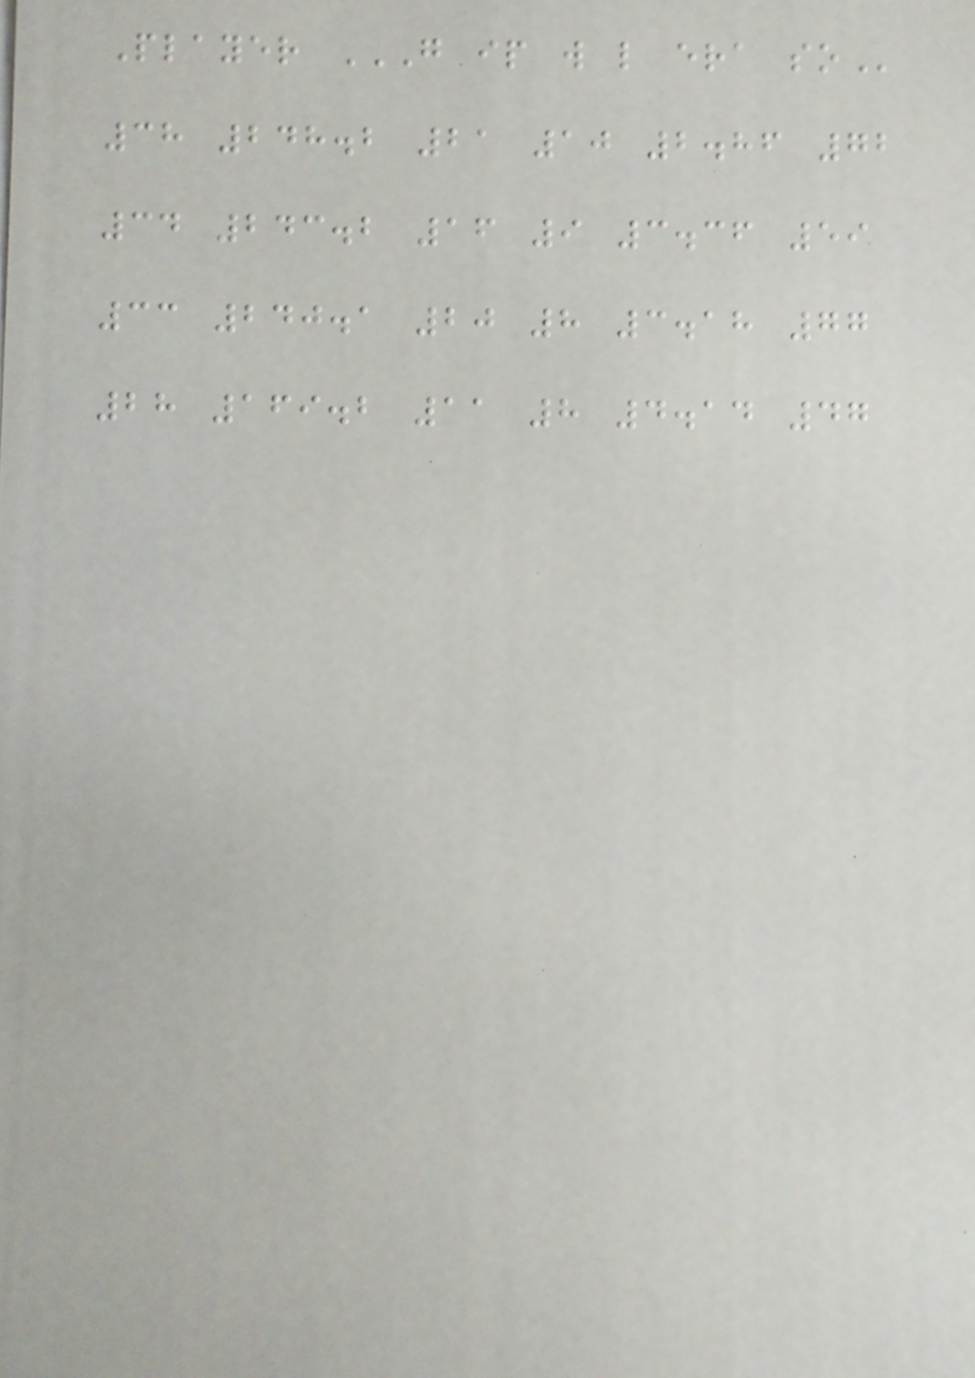Player G IP W L ERA SO
38 248.2 21 10 2.86 72
34 243.2 16 9 3.36 59
33 240.1 20 8 3.18 77
28 169.2 11 8 4.14 47
